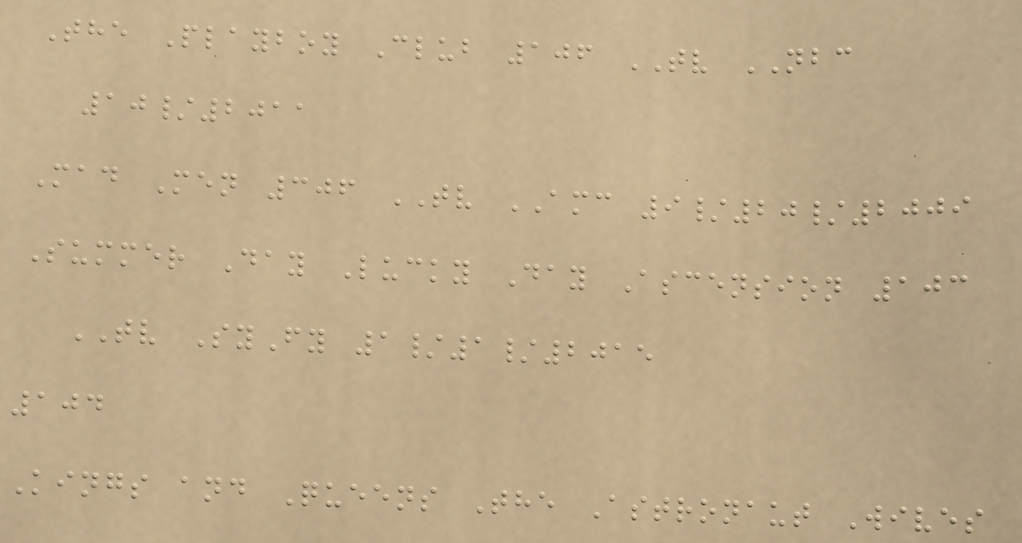The Playboy Club 106 TV NBC
10/2011
Mad Men 306 TV AMC 9/20/2009
Summer Day Lucky Day Ascension 103
TV SyFy 1/1/2015
104
Kings and Queens The Astronaut Wives
